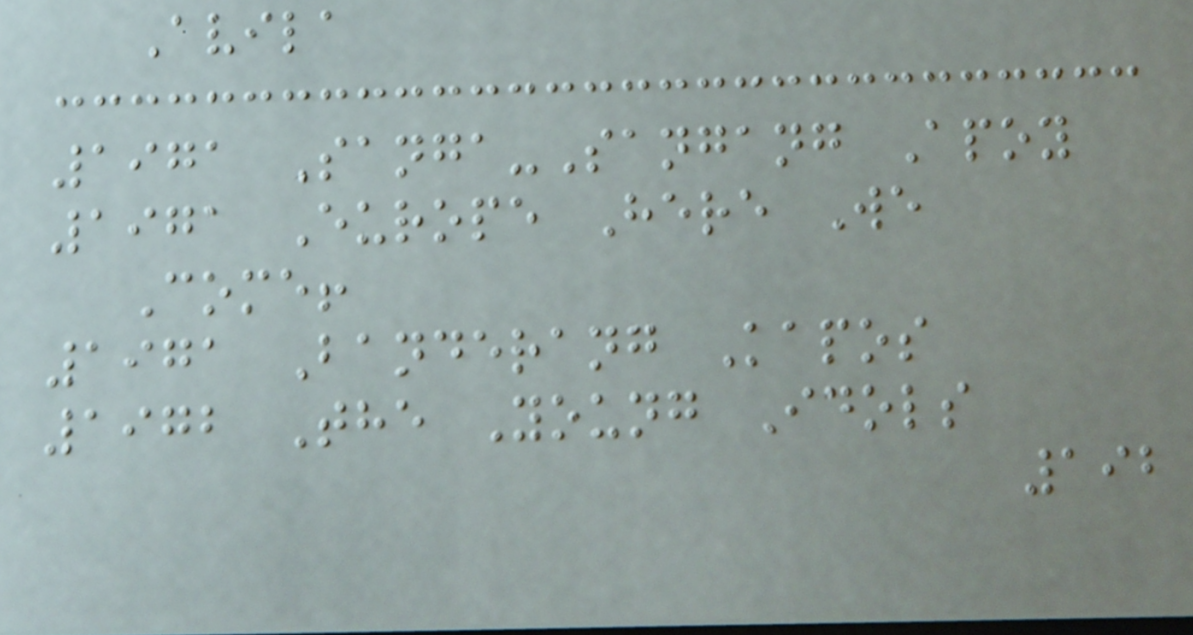Avila
1971 Sanga-Sangang Apoy
1971 Europe Here We
Come!
1971 Banderang Kapos
1972 The Young Idols
192
